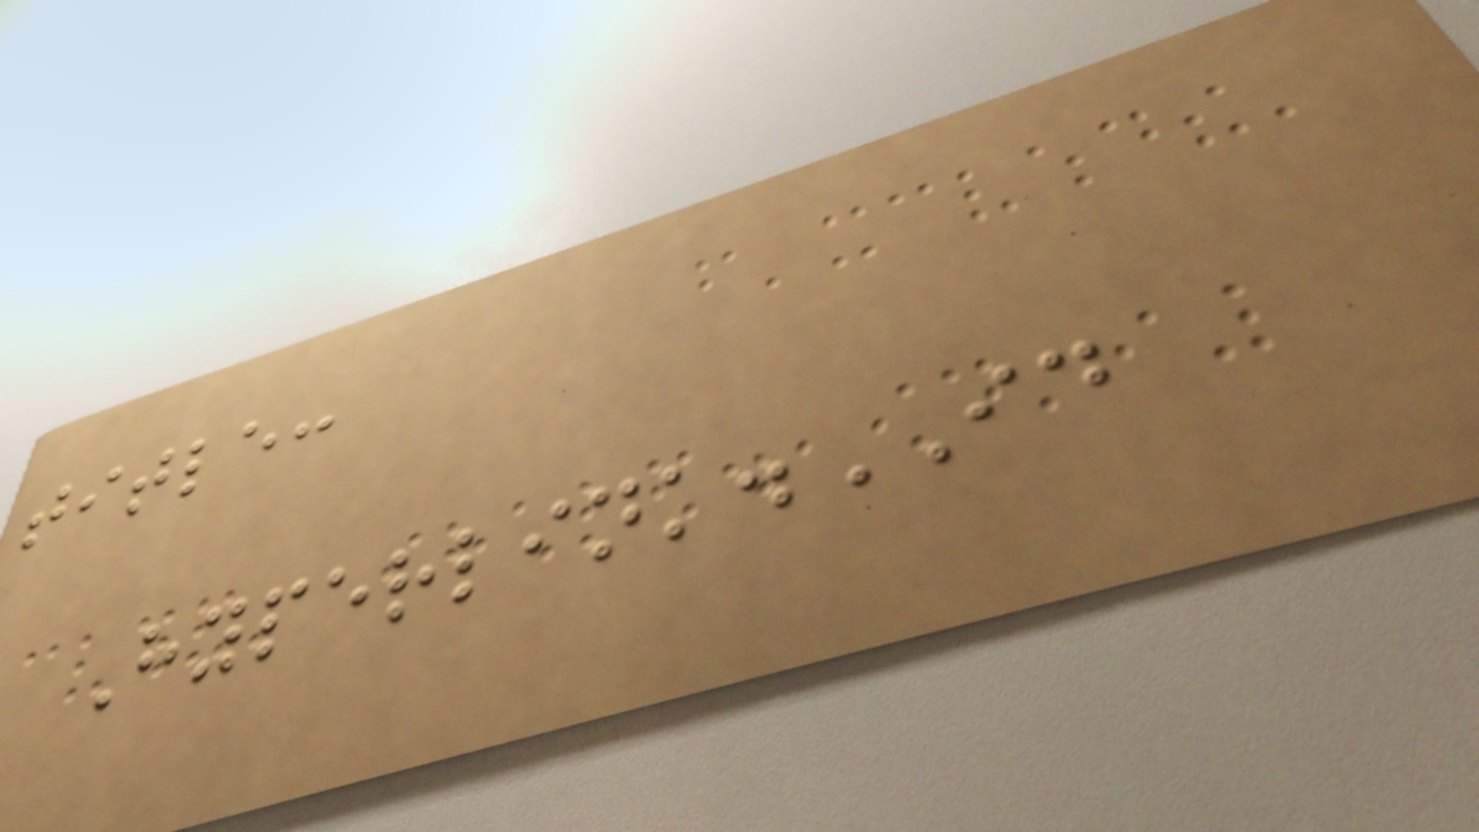title:
Hyperlink.ID
